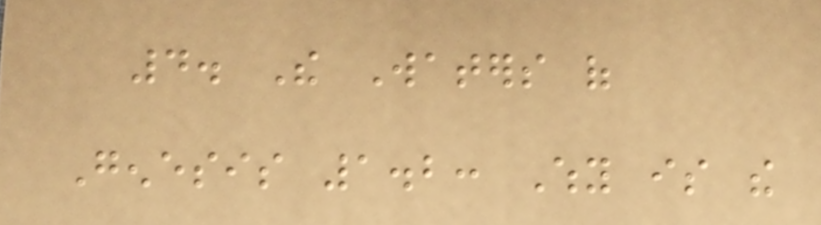4. The Waters of
Genesis 1.2: Why is the
